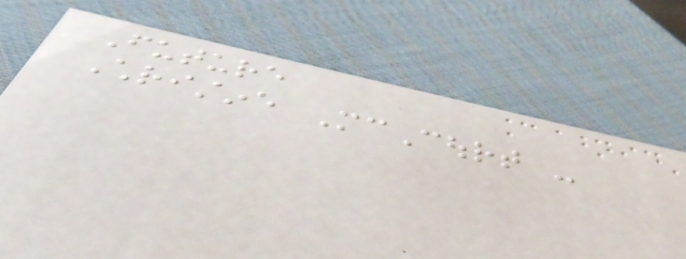Future
Christine McCourt -
